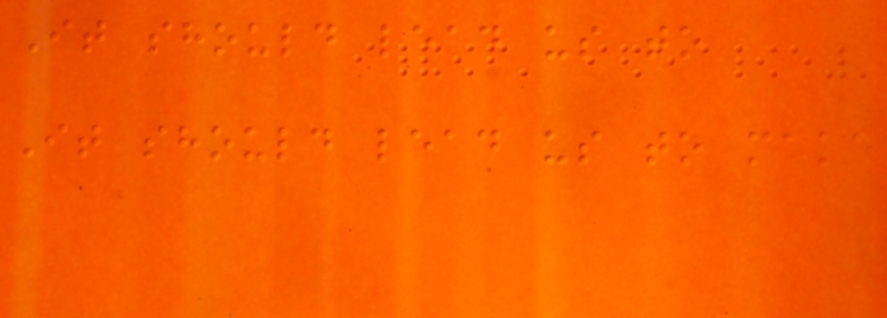It should lead us to
It should lead us to make
